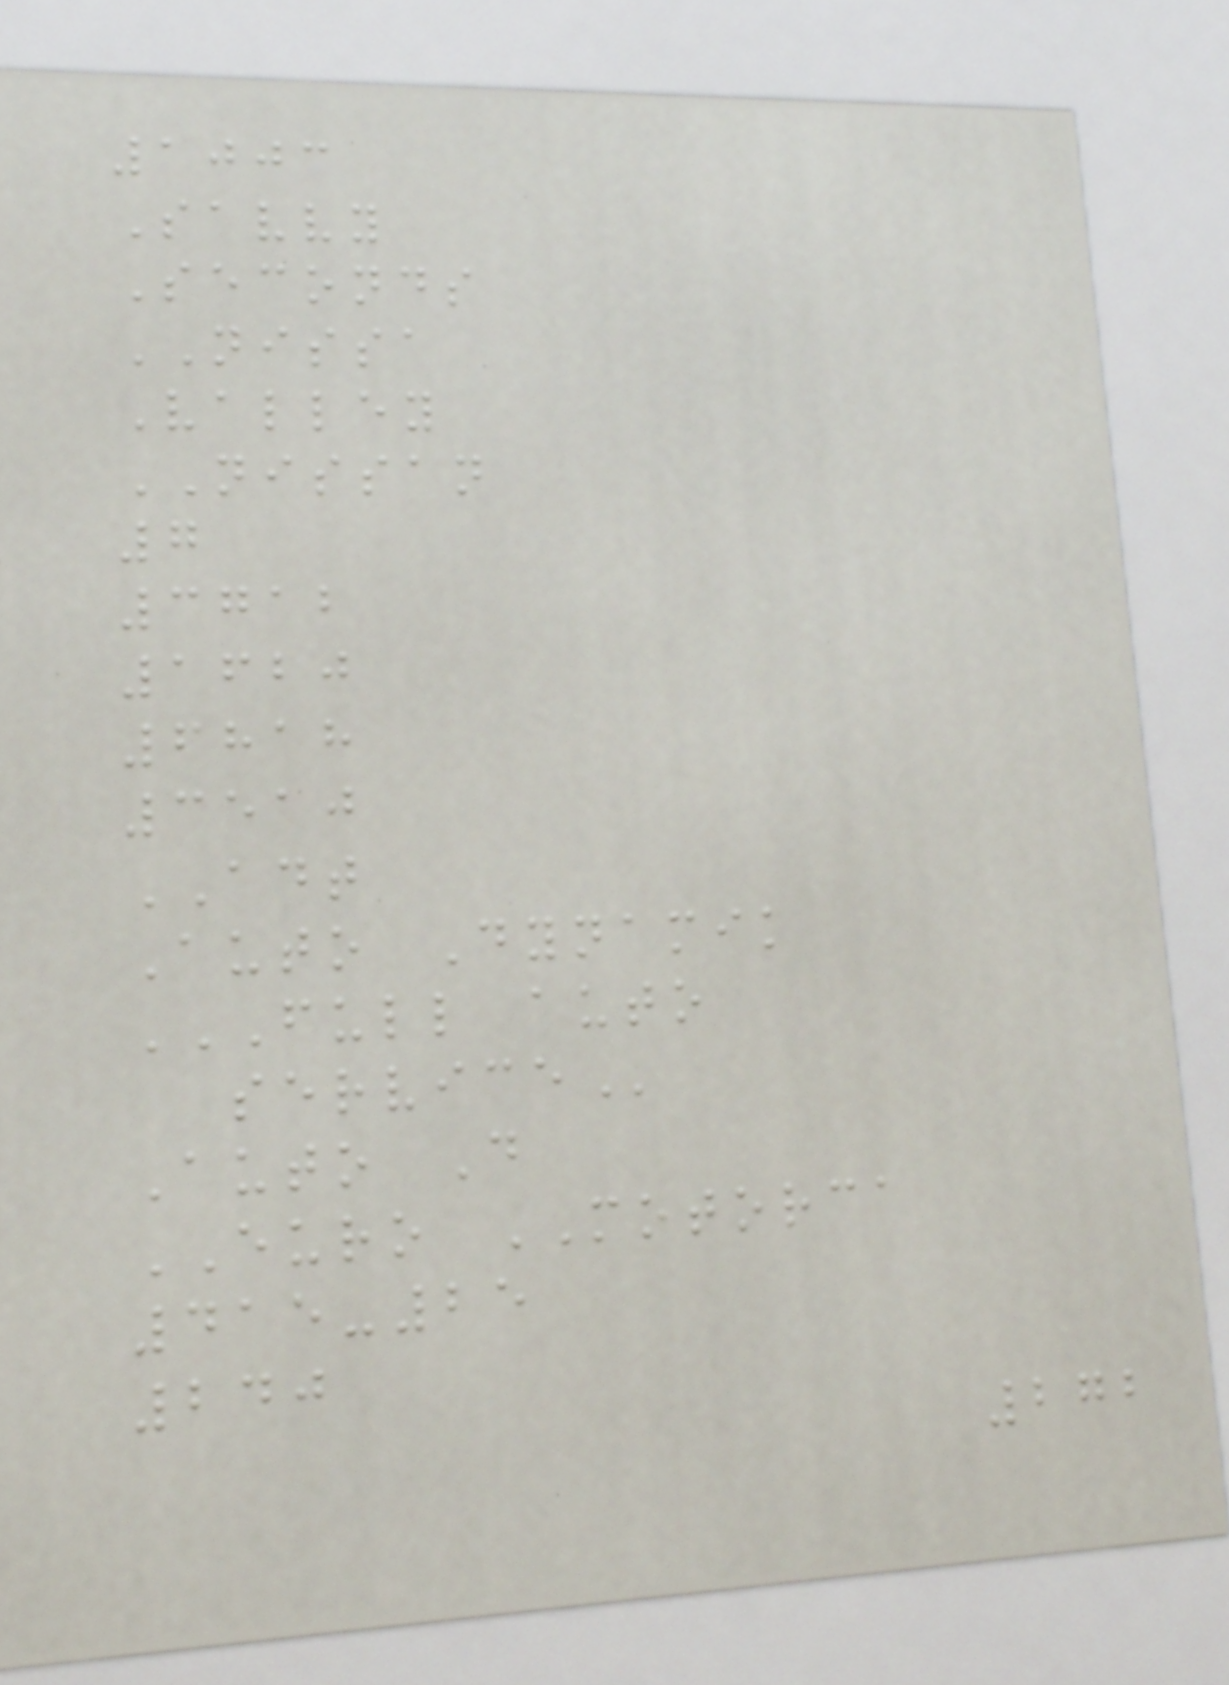1003
Savvy
Seconds
NISSA
Valley
NISSAN
7
3712
1620
6818
3510
ADT
Auto Dynamik
FULL AUTO
SERVICE
Auto D
EURO MOTORCA
415-25
240
272
